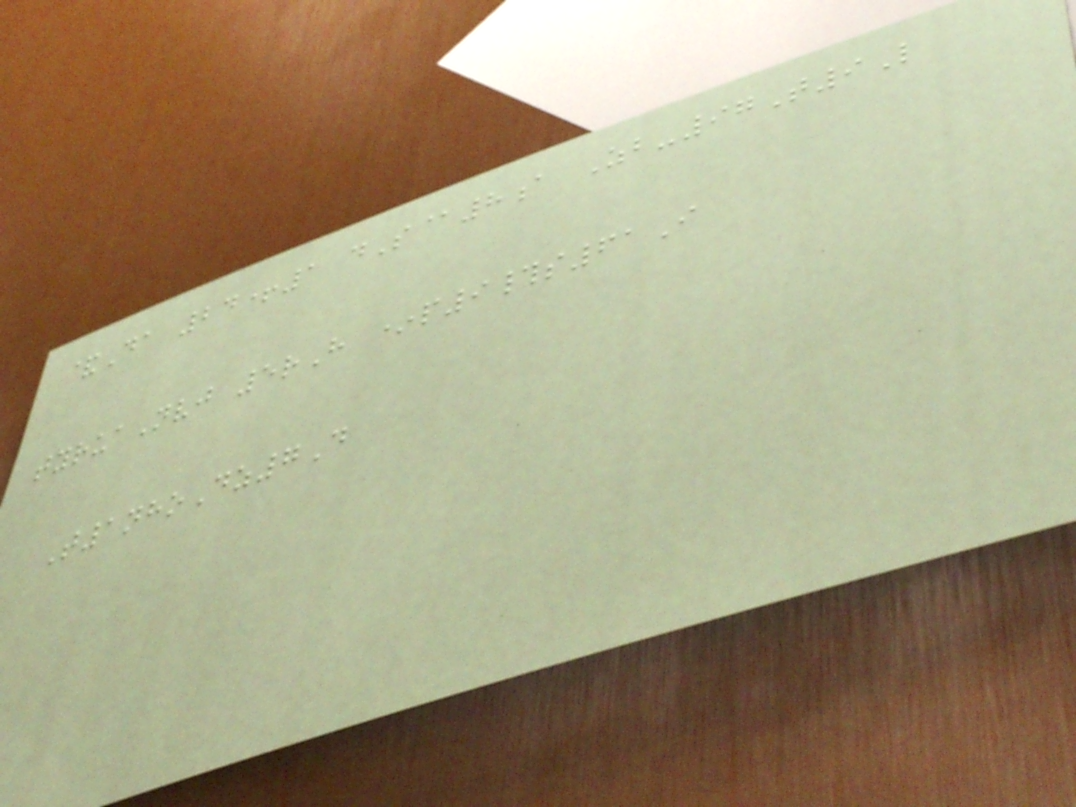&Da 24+1 dS@8a Zb-97T9L
tyruaNvj 5rH *p9#s61I
T1nhoDz7D
